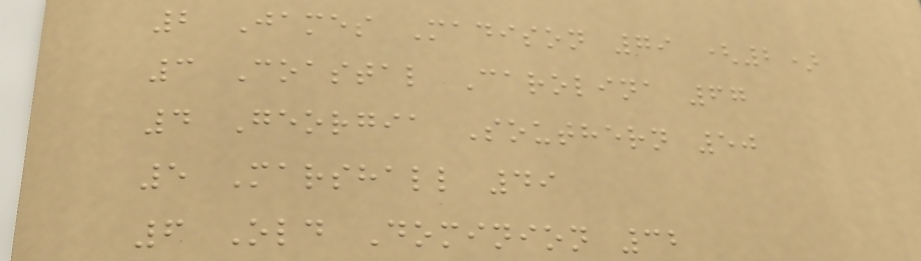2 James Madison 79 (2)
3 Coastal Carolina 67
4 Georgia Southern 50
5 Marshall 49
6 Old Dominion 32
